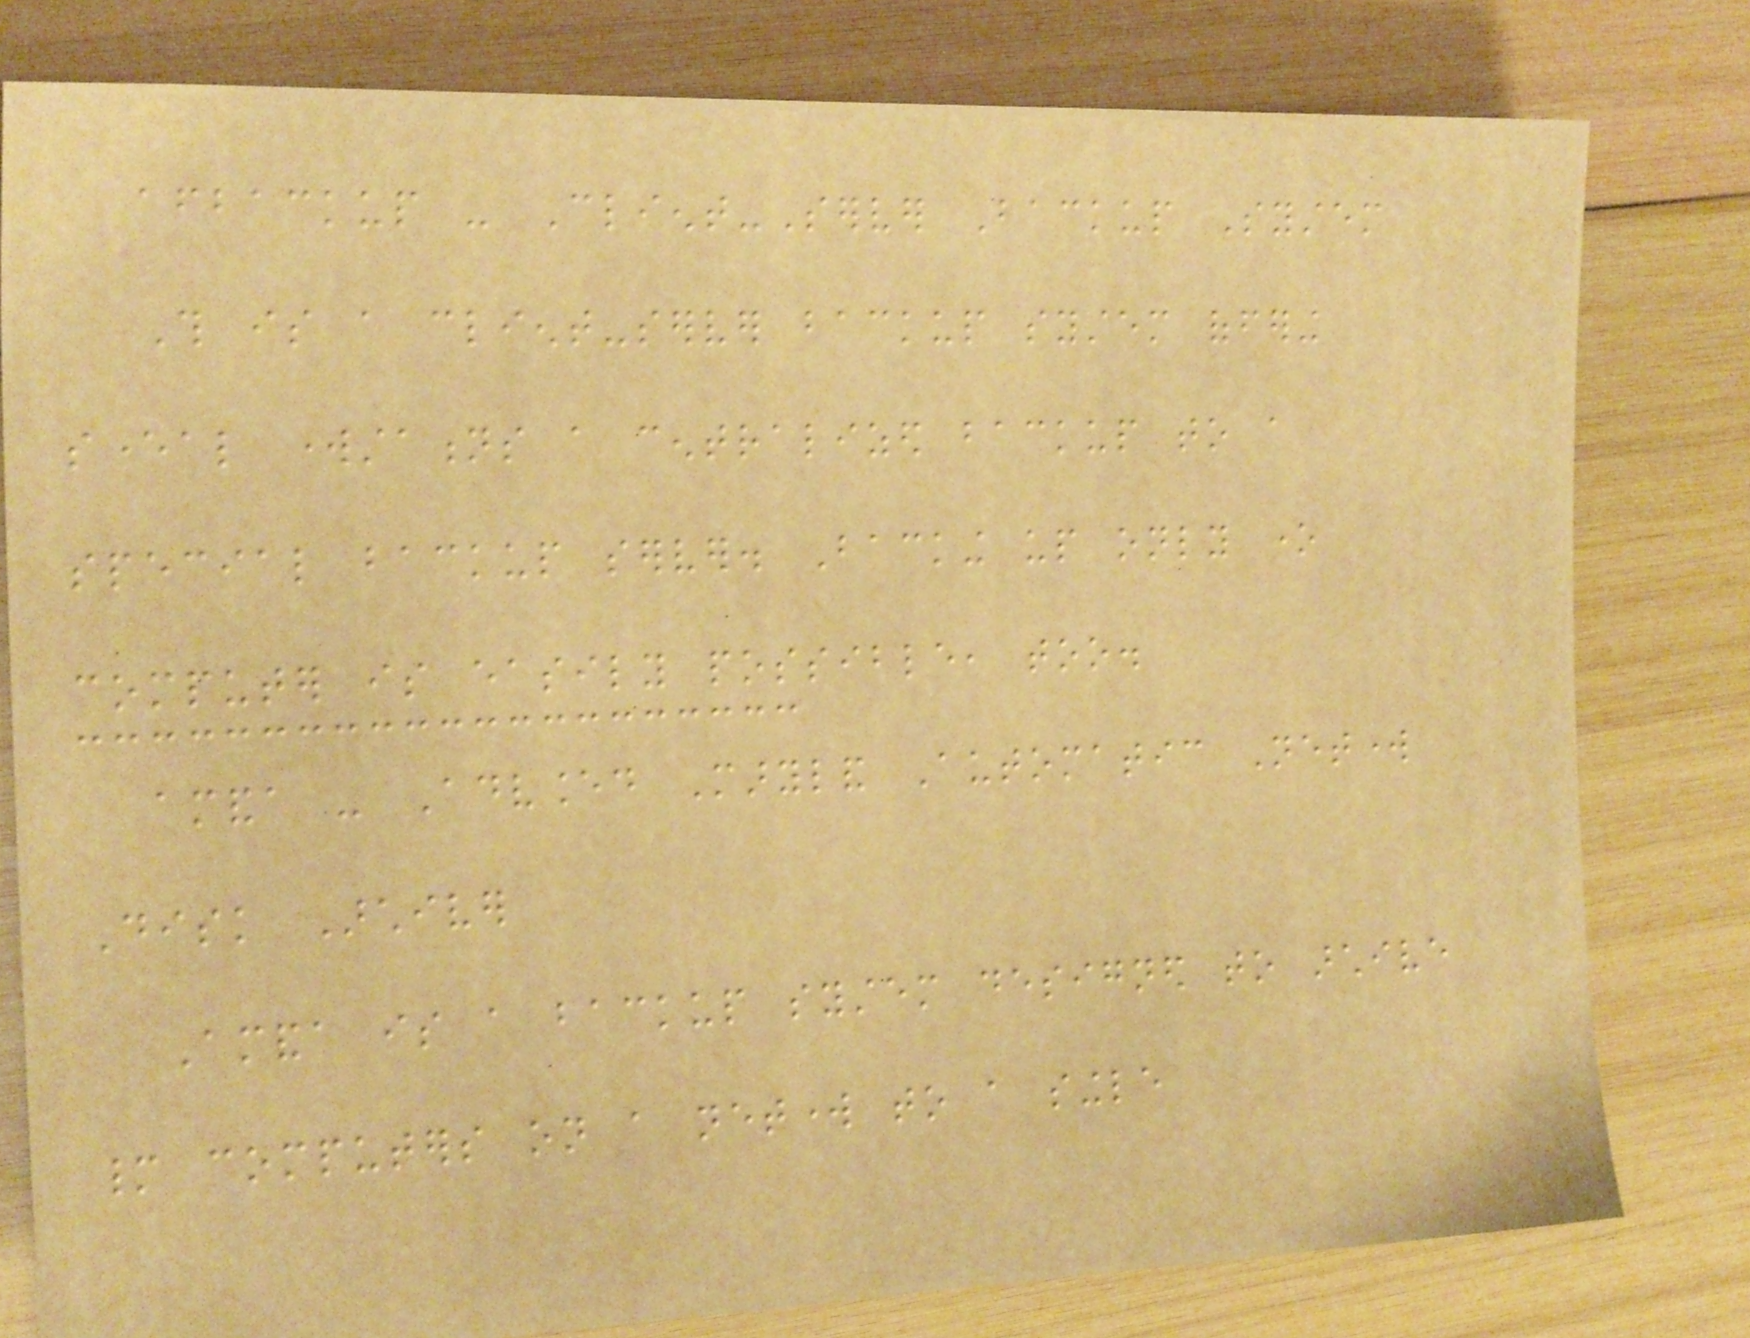afbackup - Client-Server Backup System
This is a client-server backup system offering
several workstations a centralized backup to a
special backup server. Backing up only one
computer is easily possible, too.
amanda - Advanced Maryland Automatic Network
Disk Archiver
Amanda is a backup system designed to archive
many computers on a network to a single
